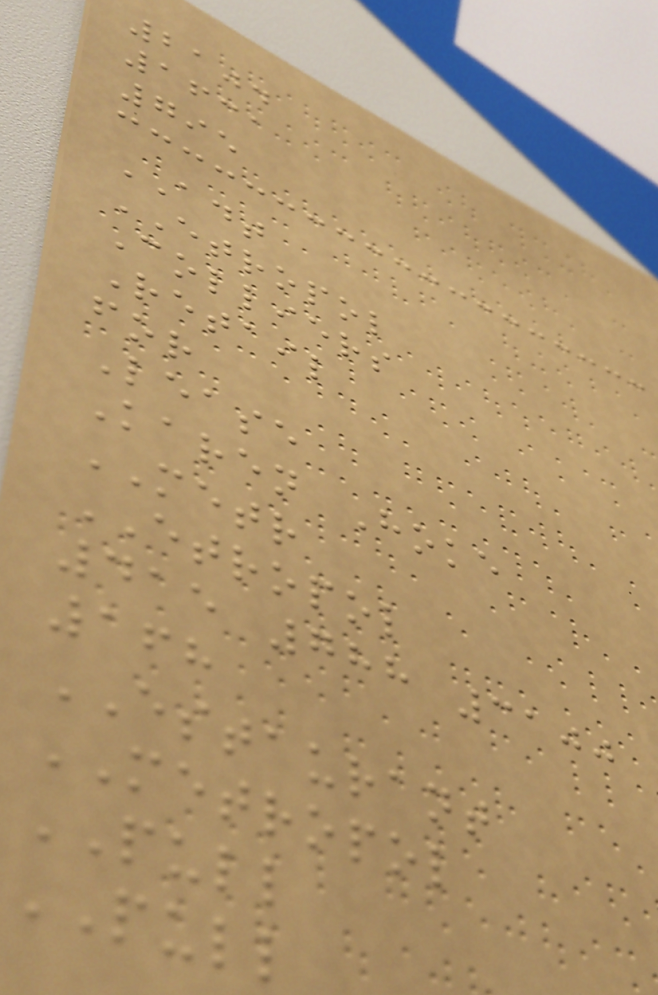2104
1631
795
ADT
ETROPOL
Colliers
Retail
for
Lease
Karen Hoke
METR
ETROPOL
415 788 3100
168
ESTAURANT
METROPOL
PULL
PULL
